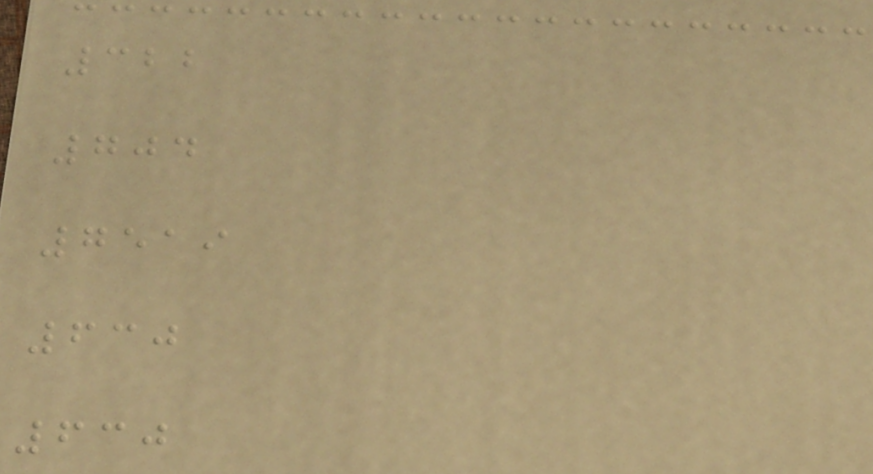322
704
7519
630
630
